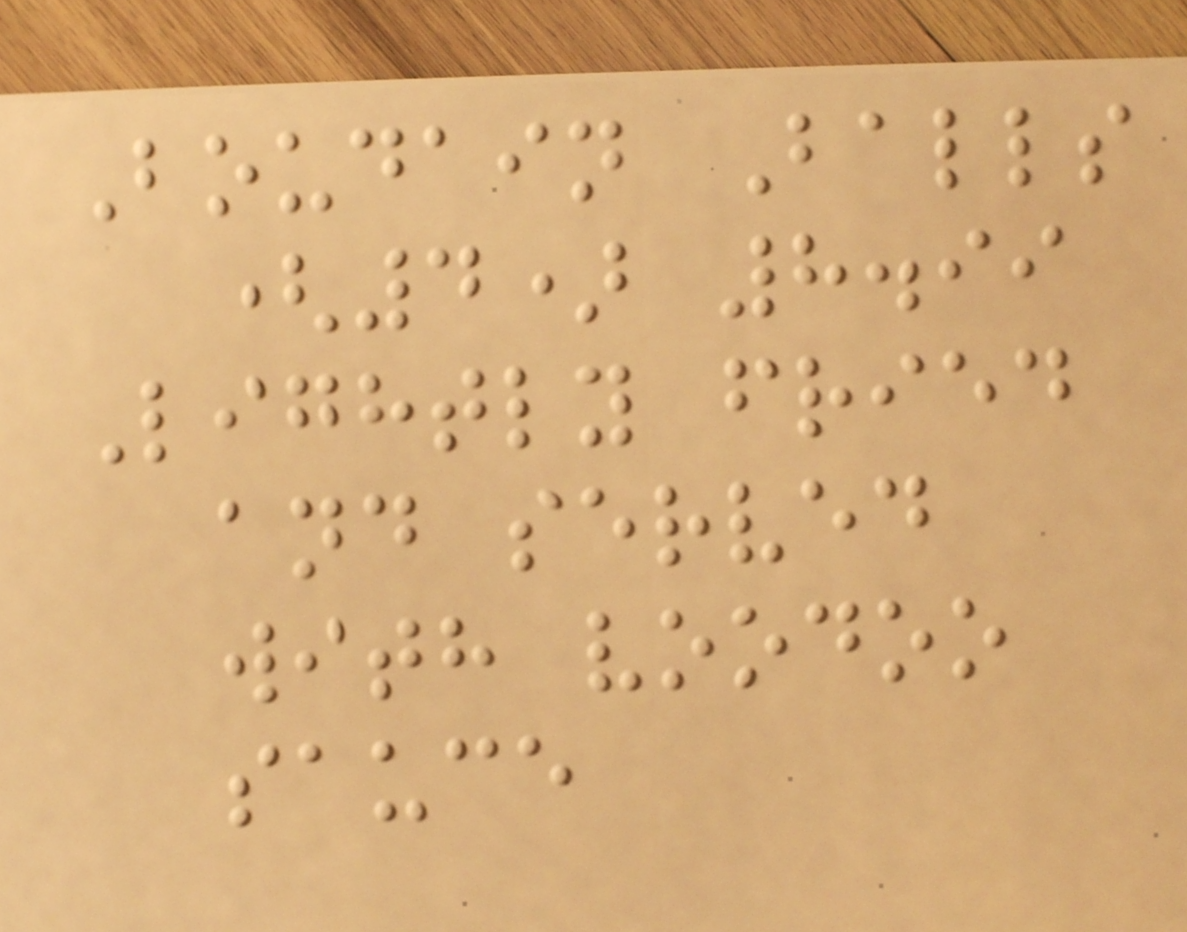Boudain Balls
(4) 8.99
Lightly fried
and served
with voodoo
sauce
